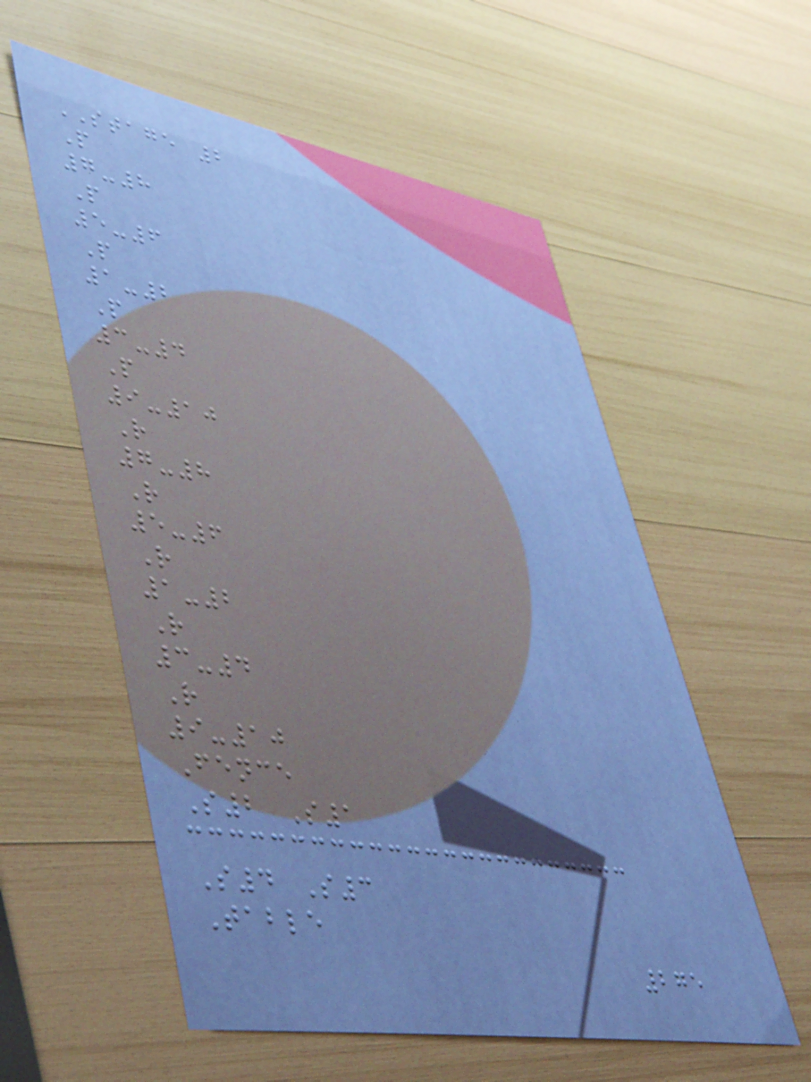STAGE 2
P
7-8
P
5-6
P
1-2
P
3-4
P
9-10
R
7-8
R
5-6
R
1-2
R
3-4
R
9-10
Fence
S2 S1
S4 S3
Table
275
